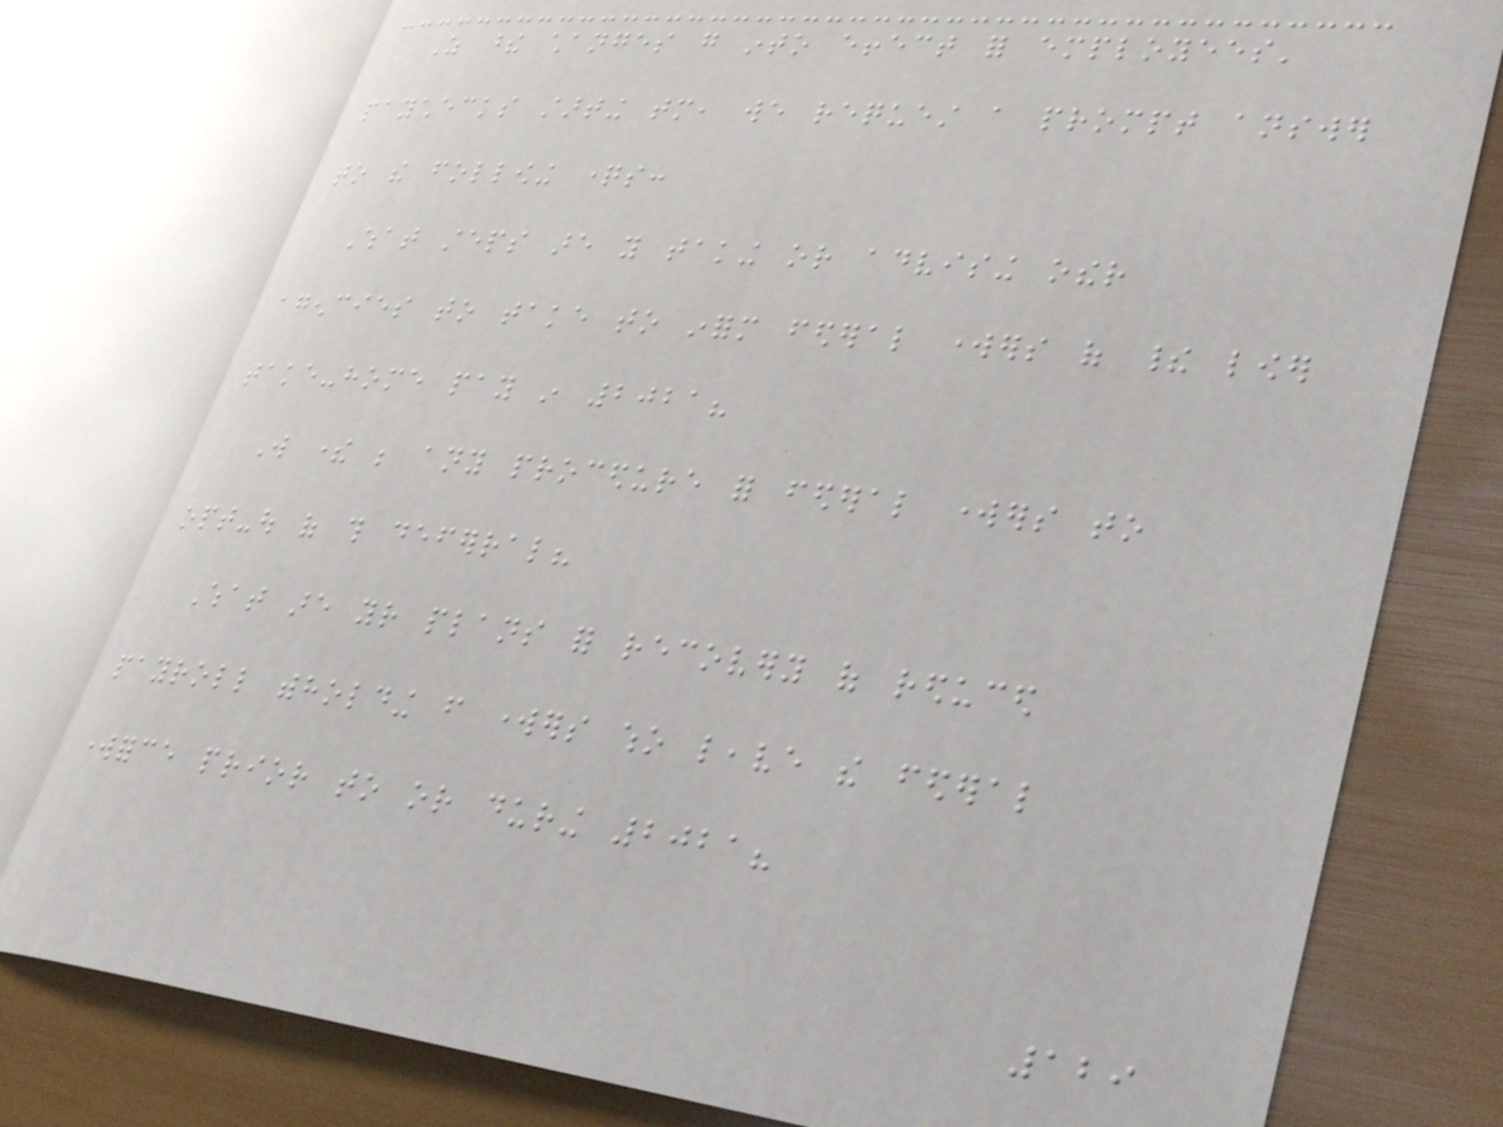As these changes go into effect for employees'
paychecks starting tomorrow, we request a prompt answer
to the following questions:
What steps are you taking or advising other
agencies to take to inform federal workers of their lower
take-home pay in 2021?
Will there be any procedure for federal workers to
opt-out of this deferral?
What are your plans for recovery of reduced
payroll withholding from workers who leave the federal
workforce prior to or during 2021?
129
